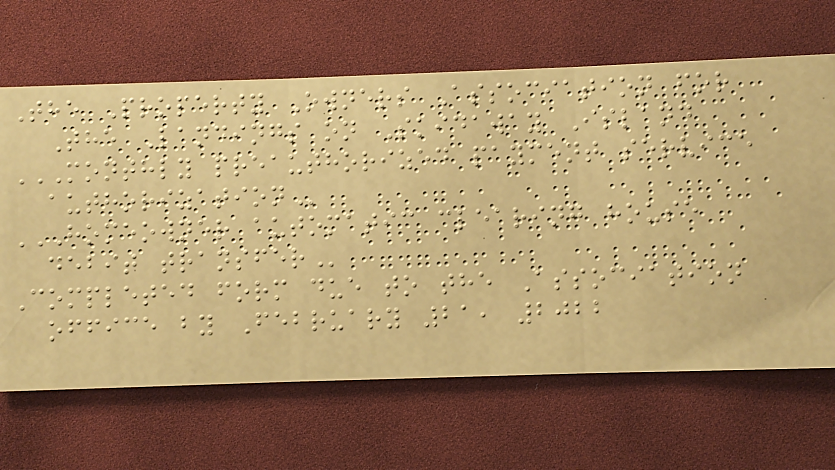The Property Owners Association for
The Landings on Skidaway Island
MONTHLY PREAUTHORIZED PAYMENT SERVICE
AUTHORIZATION
HOMEOWNER AUTOMATIC CLEARING HOUSE
DEBIT TRANSFER
Completed form due to the Association
office by February 21, 2022
